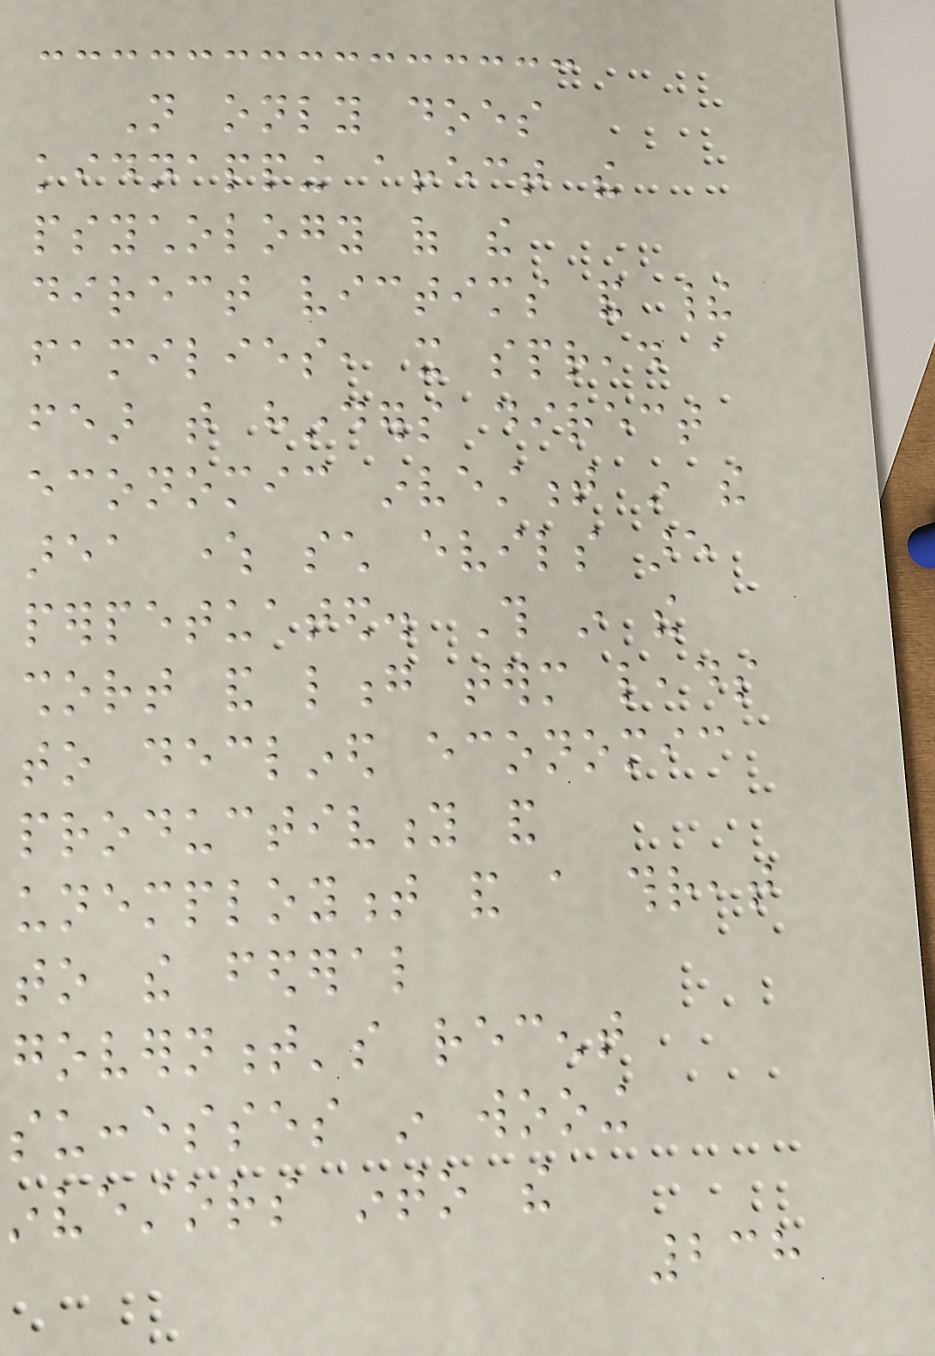Not only does
kidnapping affect the
psychology of the
direct victims and their
families, it spread a
fear that hinders direct
economic investment in the
area where such evils are
perpetuated. This in the
short and long term leads
to declined economic
productivity and
unemployment and a threat
to the federal
government's recent
successes in wooing
investors into the
238
